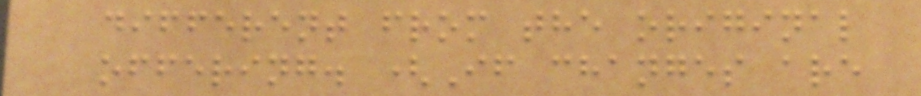different from the original
offering. (If changes are
